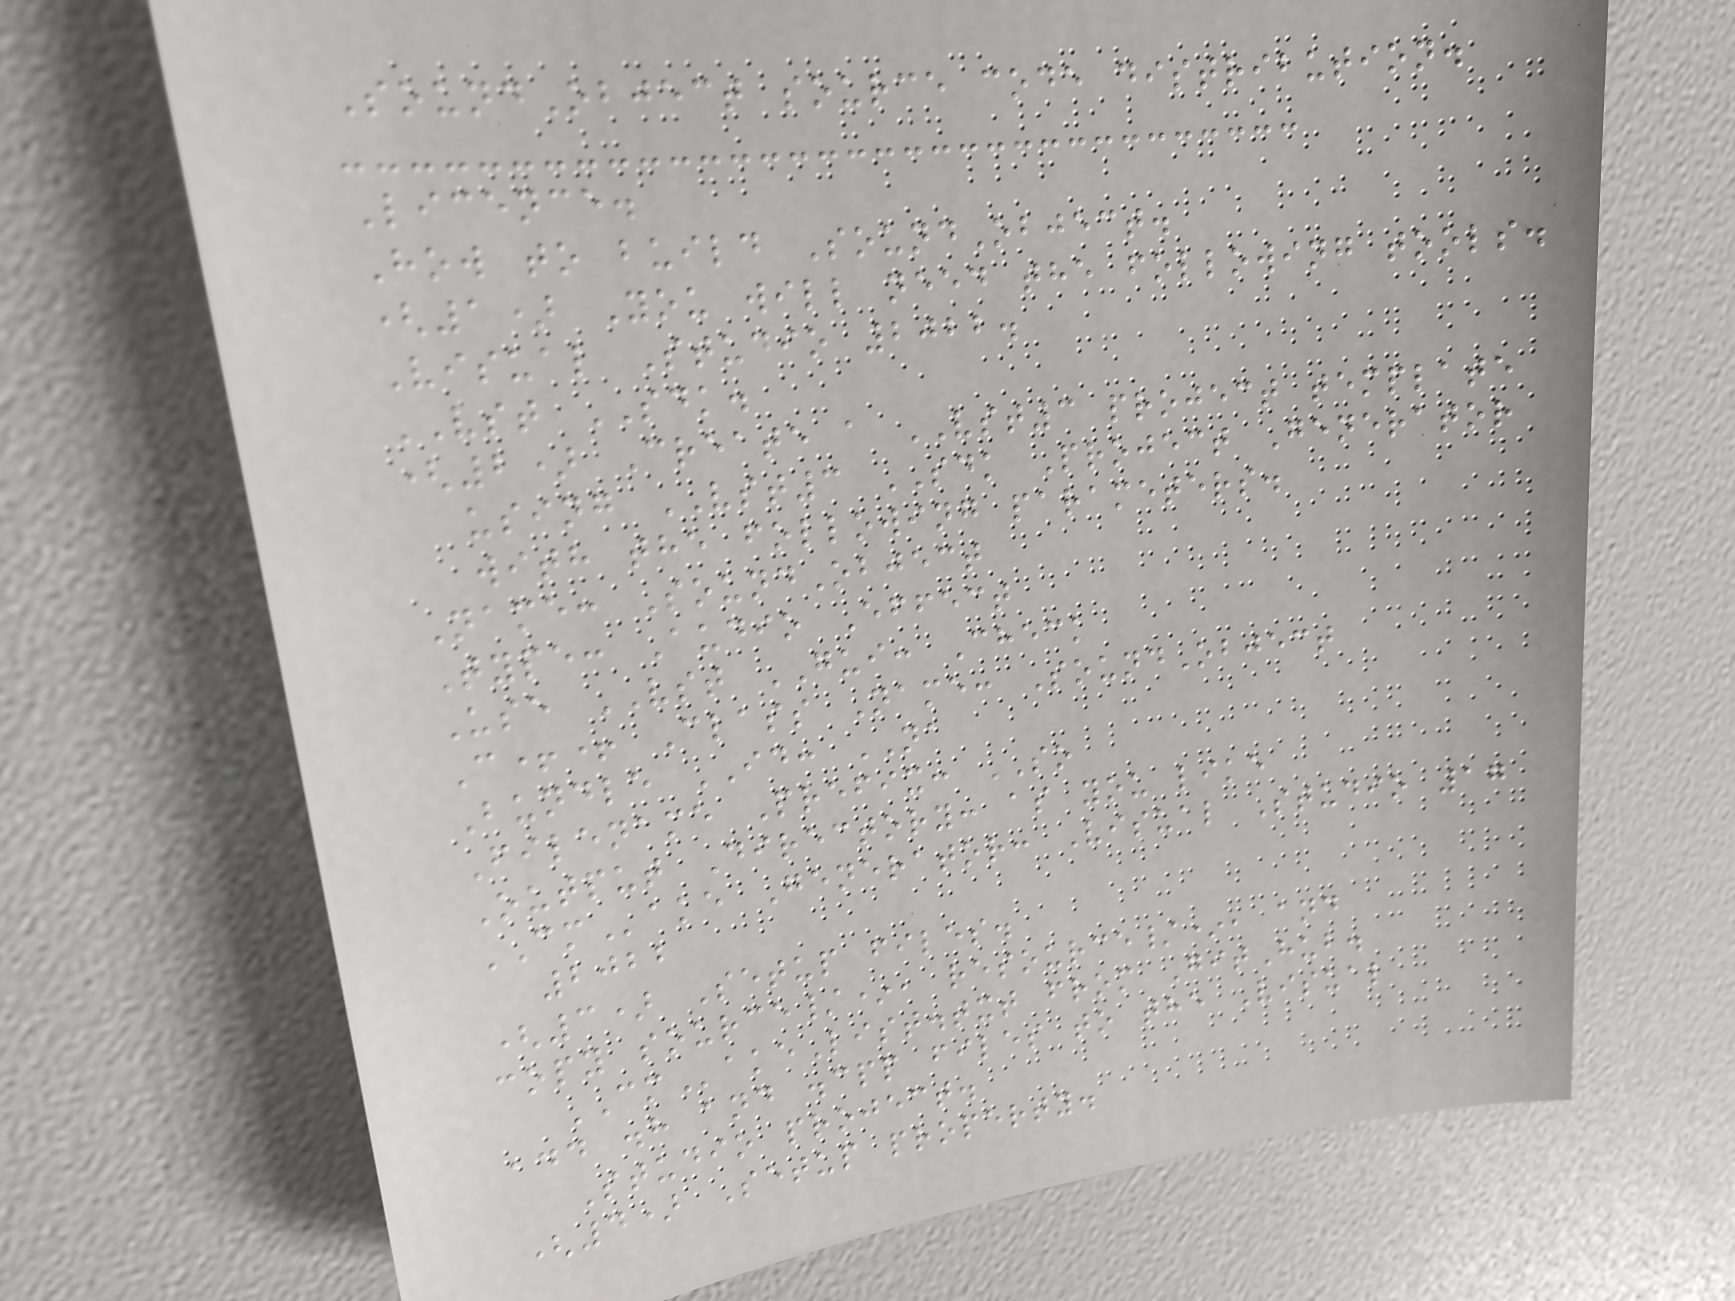SoundObject source code distribution.
Licence.
How to build SoundObject.
(1) You will need the following tools.
Visual Studio 2022.
VST SDK.
(2) Create a VST3 project template
using VST3 SDK Project Generator
with the following parameters.
Name: SoundObject
Type: Audio Effect
Use VST GUI: Check
C++ Class Name: SoundObject
Bundle ID: NA
Filename Prefix: SO
Output Directory: as you like
CMake Generator: Visual Studio 17
2022
(3) Setup files.
copy source/*, resource/*, and
CMakeList.txt from GitHub.
add .h and .cpp files to the Visual
Studio project.
(4) Setup property.
